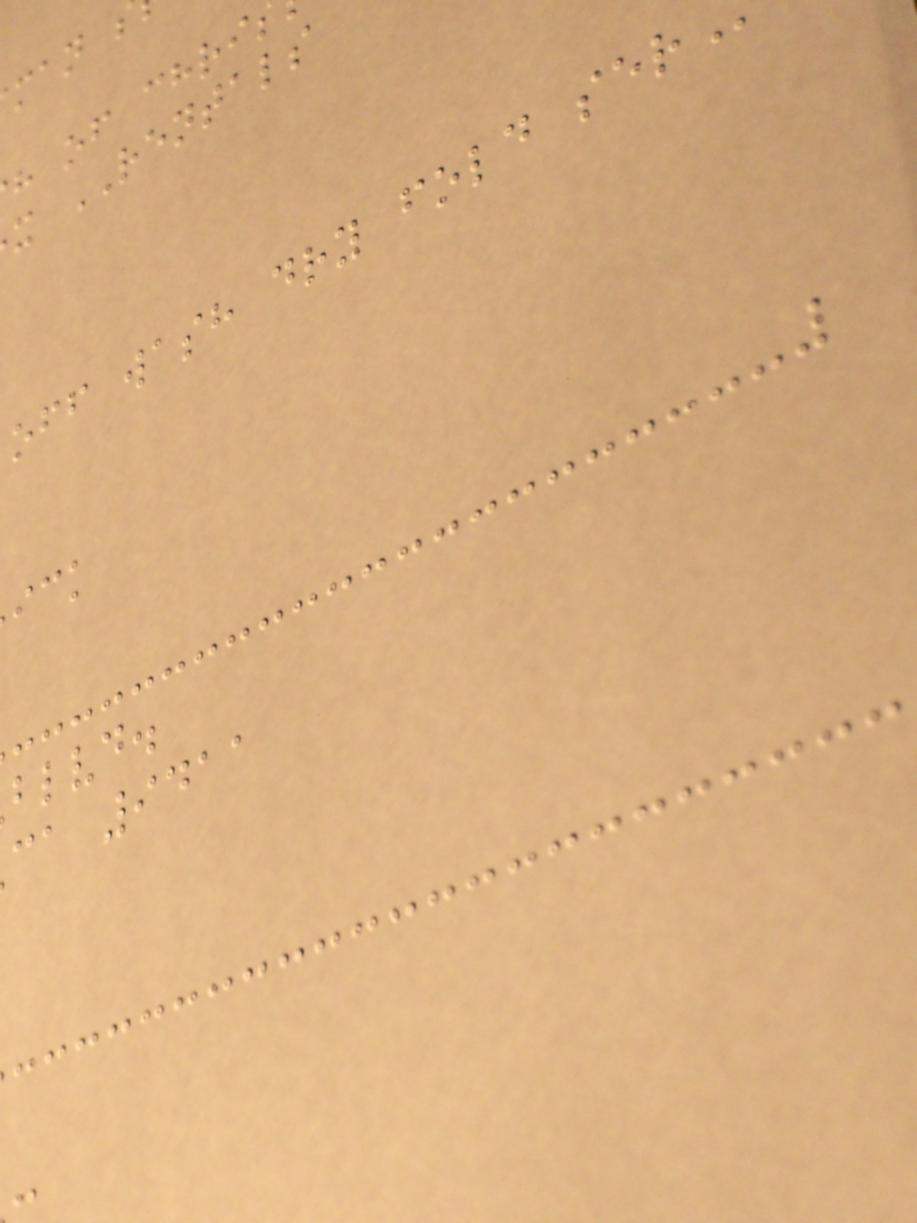x RENTALS
off wash dry fold
blvd.
ca 9411
